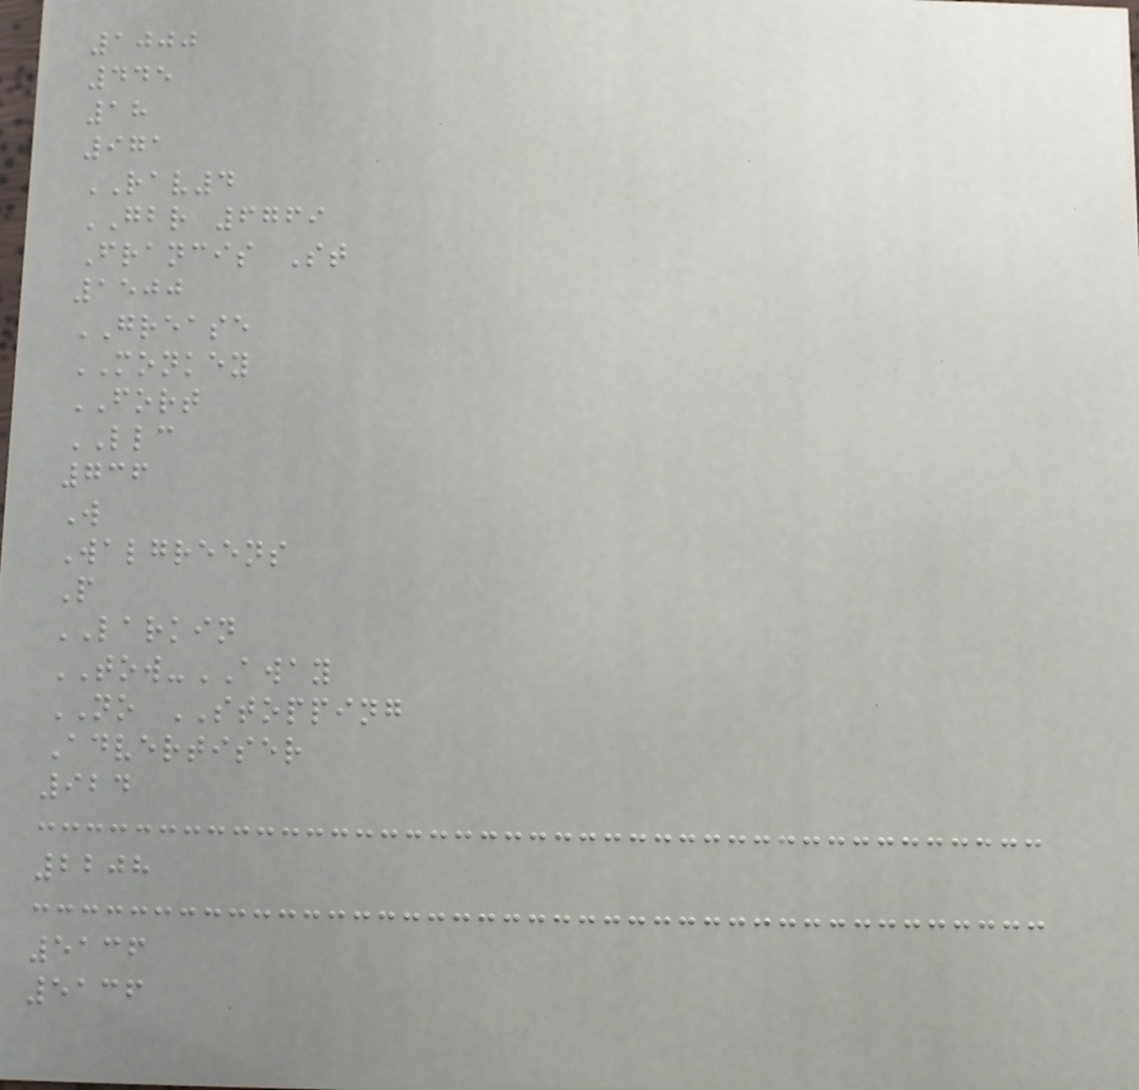1000
445
18
971
RAV4
GBR 6769
Francis St
1500
GREASE
MONKEY
FORT
LLC
736
W
Walgreens
P
LARKIN
TOW-AWAY
NO STOPPING
Advertiser
924
2208
5136
5136
